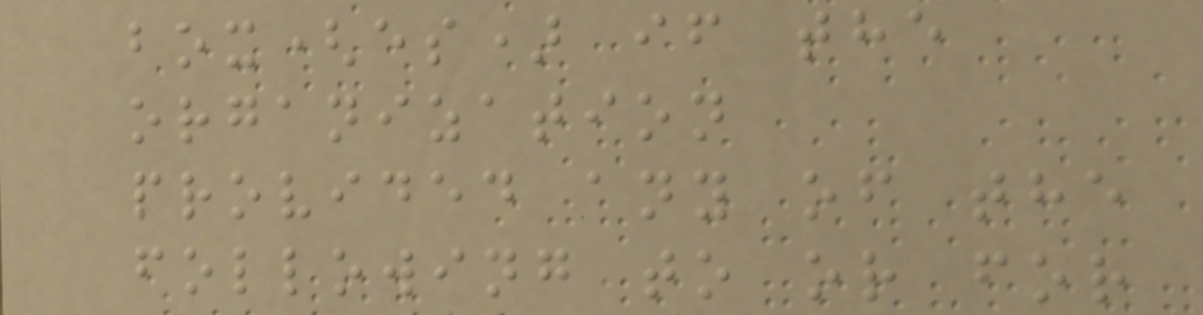box(es) if the
organization
provided any of the
following to or for
